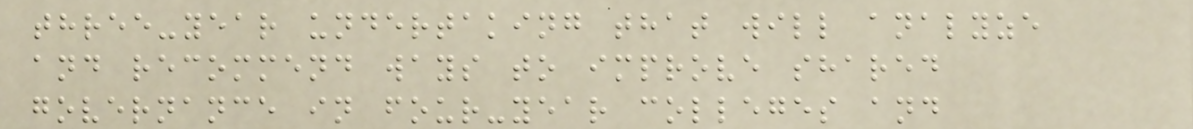three-year undertaking that will analyze
and recommend ways to improve shared
governance in four-year colleges and
